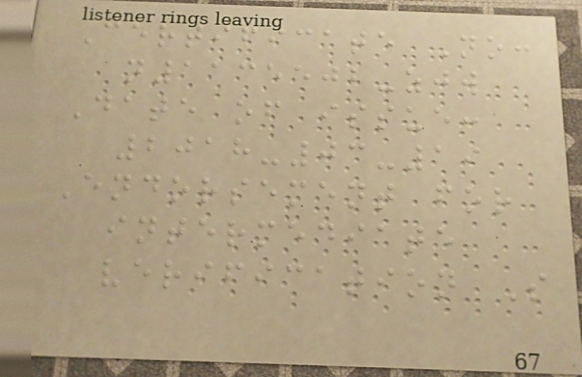Certificate No:
n1135502-zjw
Date of issue:
2018-03-19
Endorsement for
intermediate
verification S
